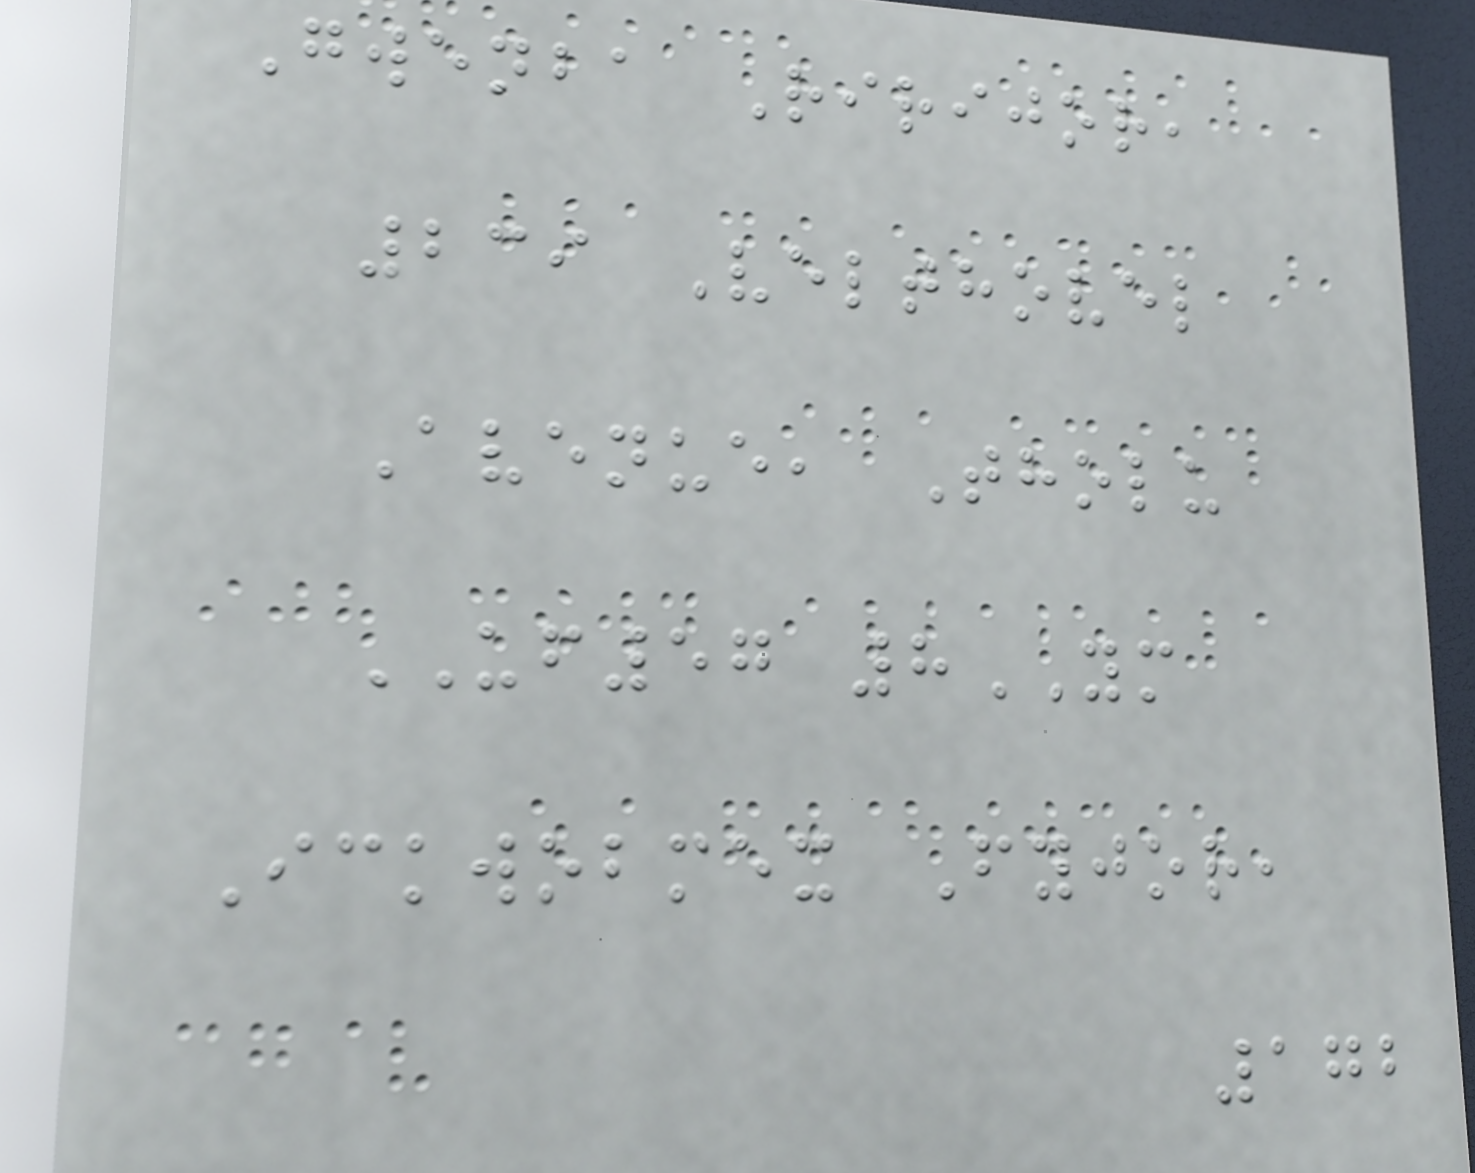Gwenba Ririjor,
239 Velthovel
Avenue, Tholu
UF57 8YM
Ickwobmex Fyjor,
172
